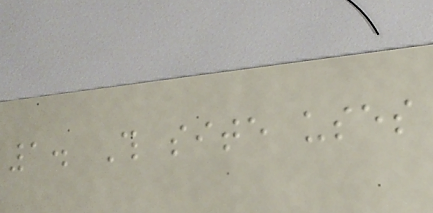1. This site uses
